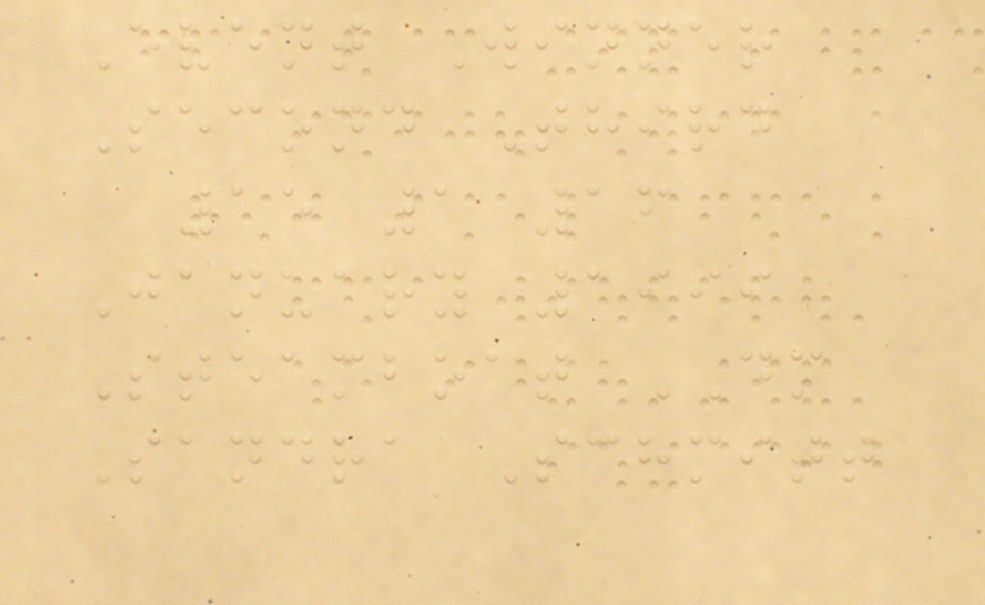Event Winner
Second Third
15 1 16
January 1999
Steamboat DM
Sandra Schmitt
